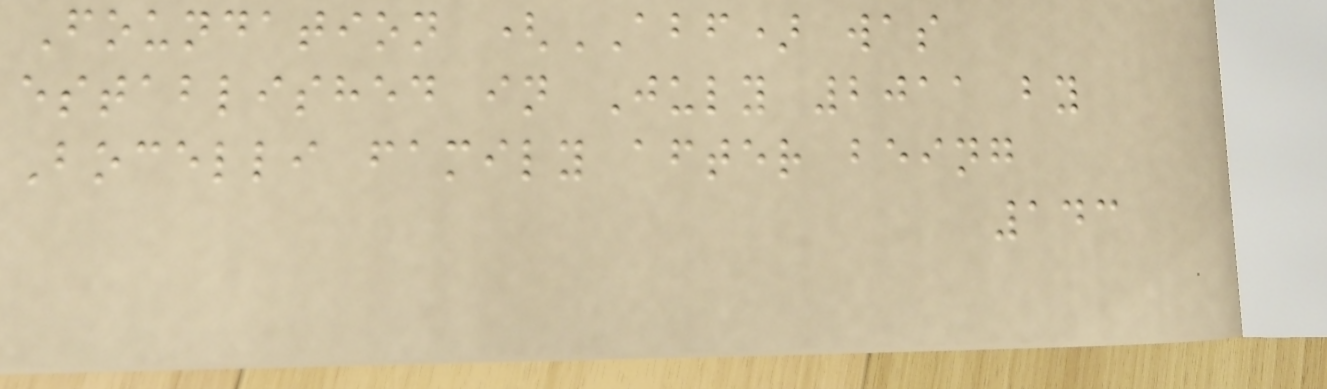Foundation (ABF) was
established in July 2011 by
Bocelli family after being
143
